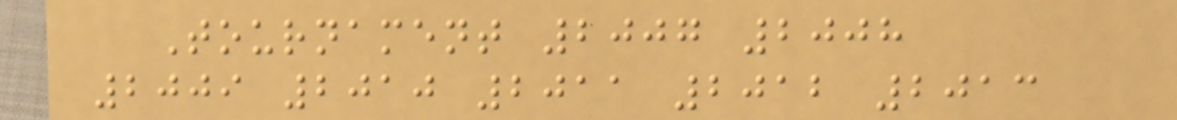Tournament 2007 2008
2009 2010 2011 2012 2013
